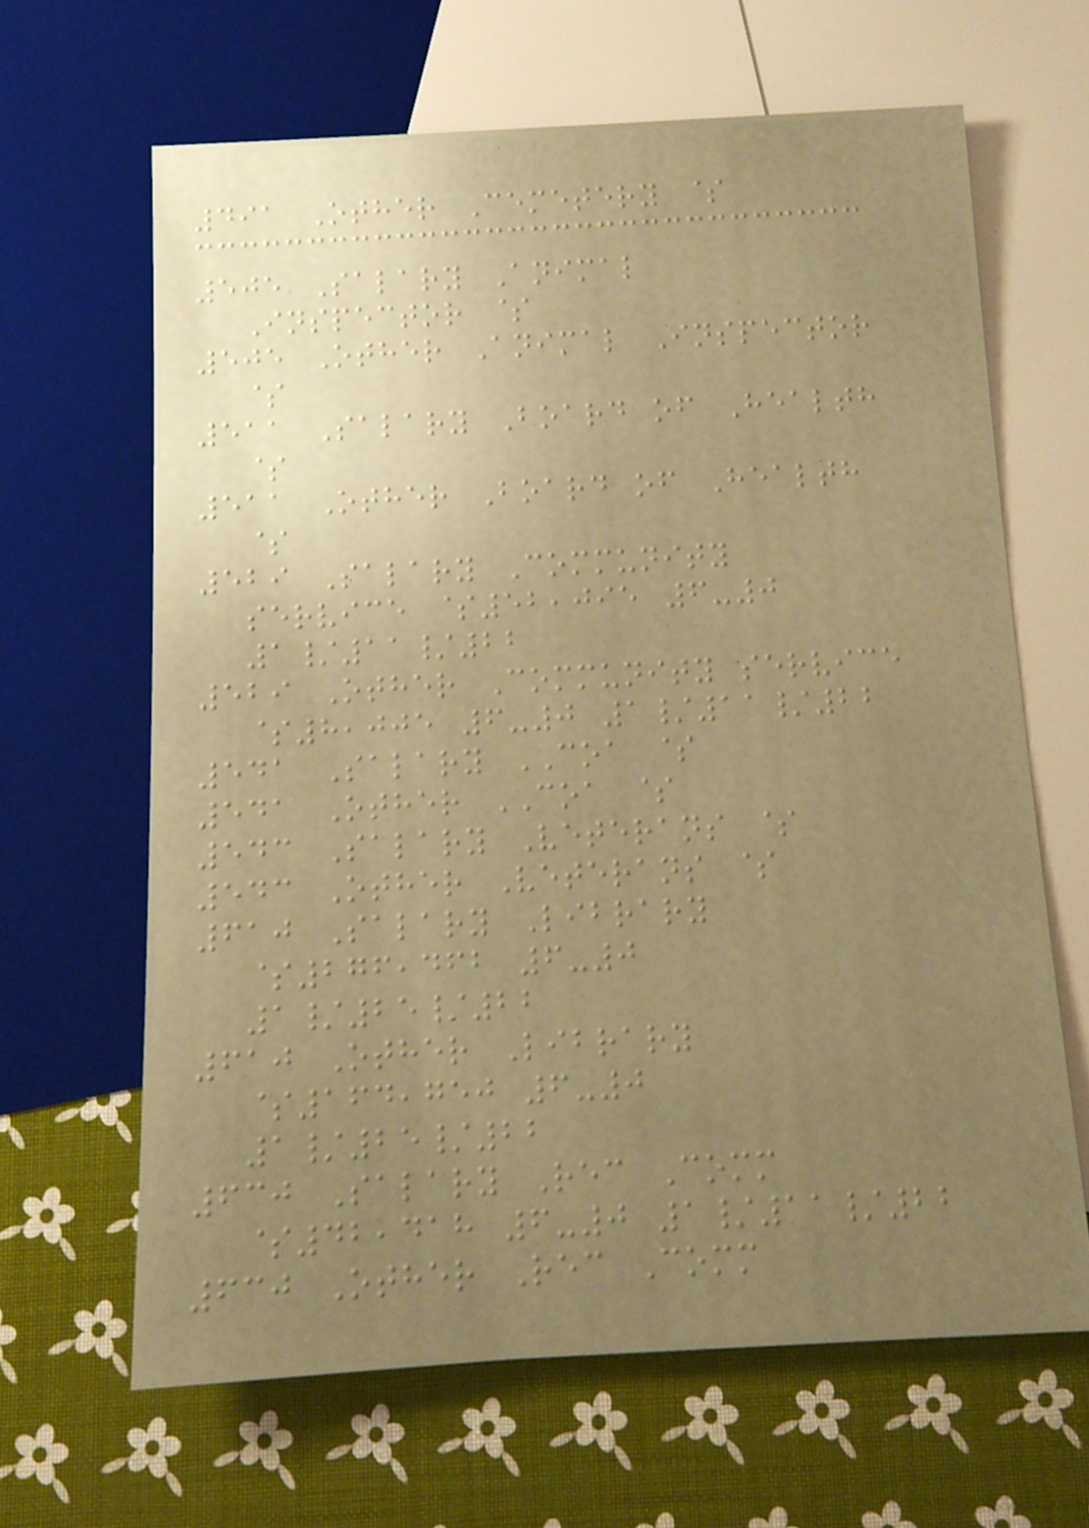491 Other Cemetery $
505 Salary Animal
Inspector $
505 Other Animal Inspector
$
511 Salary Board of Health
$
511 Other Board of Health
$
529 Salary Community
service $52,095 6-0
1/11/22
529 Other Community service
$8,005 6-0 1/11/22
541 Salary COA $
541 Other COA $
543 Salary Veterans $
543 Other Veterans $
610 Salary Library
$276,462 6-0
1/25/22
610 Other Library
$164,750 6-0
1/25/22
630 Salary Rec Comm
$42,418 6-0 1/11/22
630 Other Rec Comm
